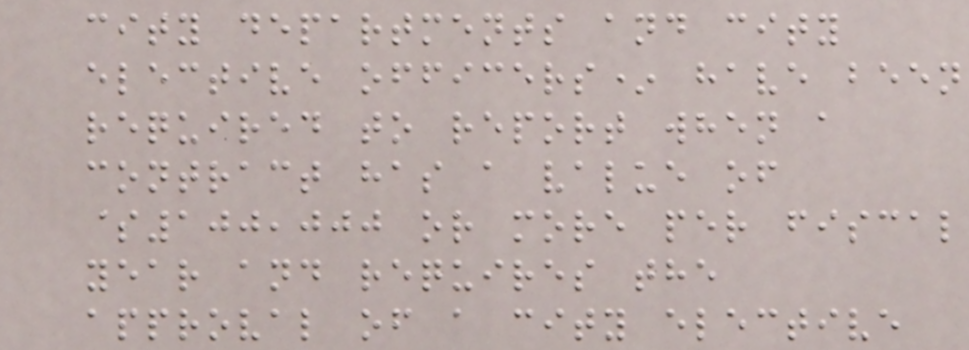city departments and city
elective officers* have been
required to report when a
contract has a value of
$100,000 or more per fiscal
year and requires the
approval of a city elective
